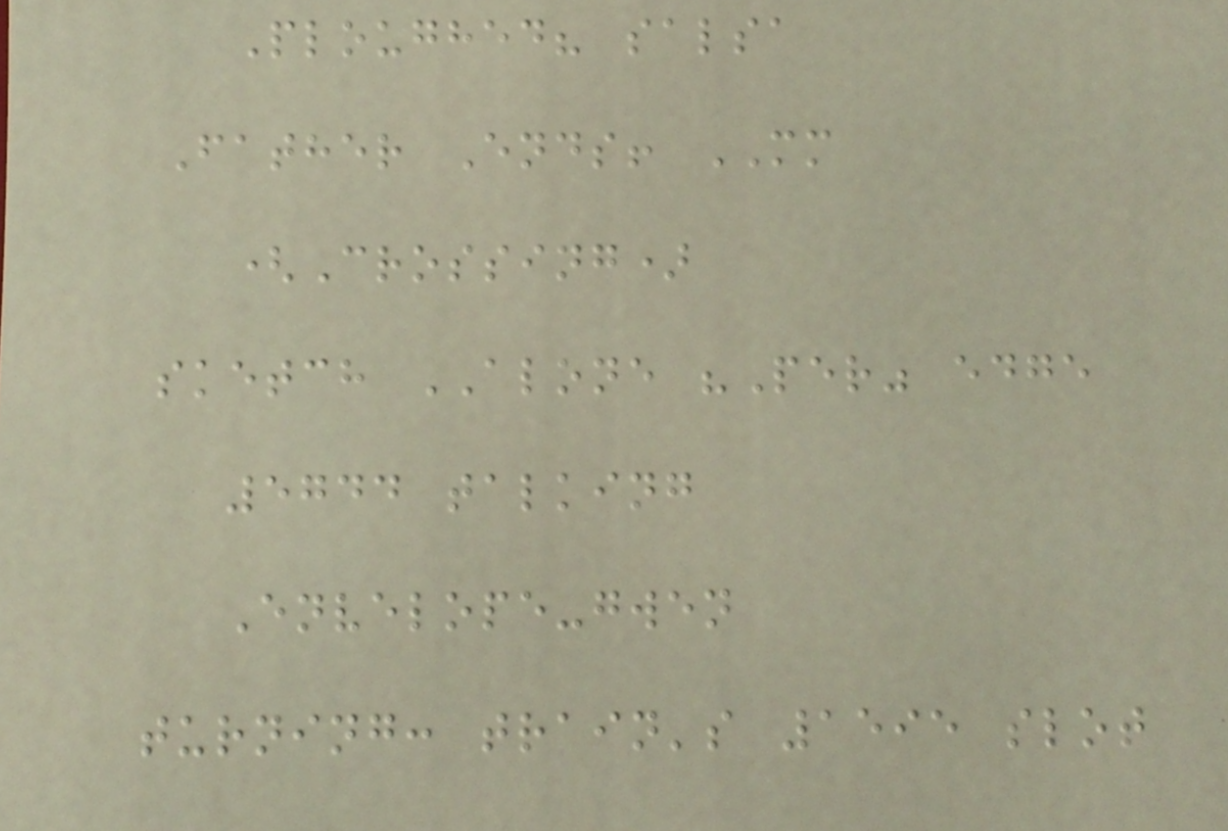Ploughed? salsa
Father Ends! MM
(Crossing)
sketch ALONE "Per" edge
5744 talking
Envelope-gwen
turning: train's 1595 slot
